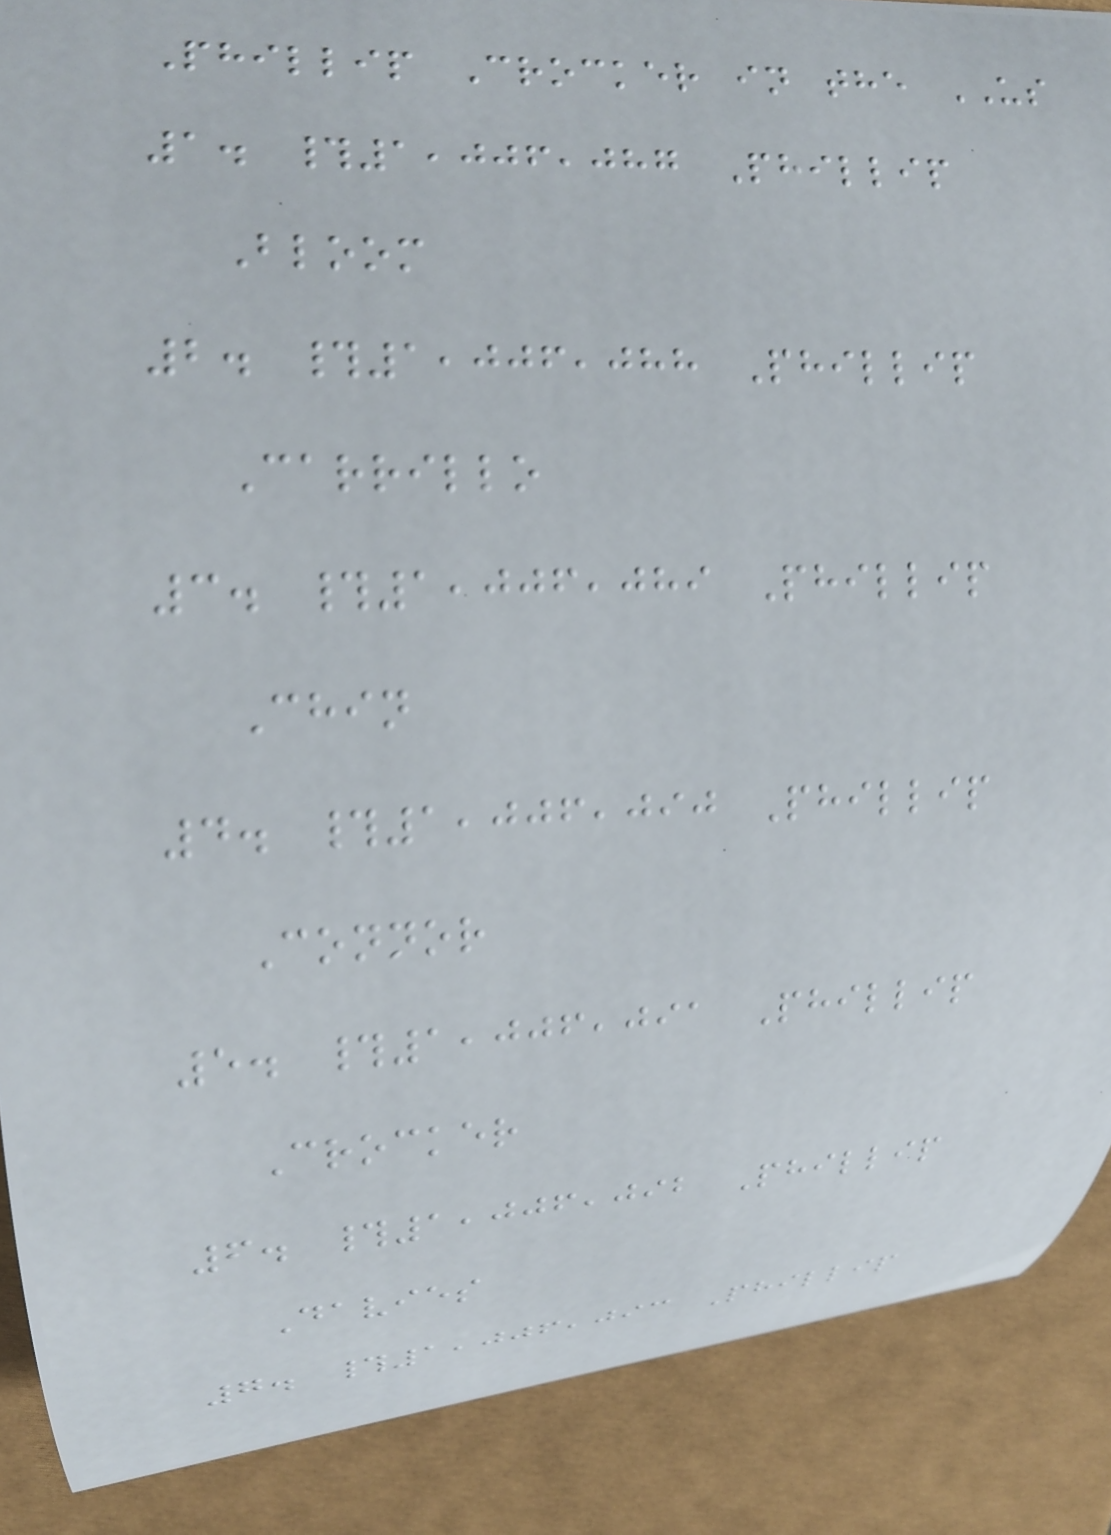Phillip Crocker in the US
1. #1,006,087 Phillip
Bloom
2. #1,006,088 Phillip
Carrillo
3. #1,006,089 Phillip
Chin
4. #1,006,090 Phillip
Connor
5. #1,006,091 Phillip
Crocker
6. #1,006,092 Phillip
Davies
7. #1,006,093 Phillip
